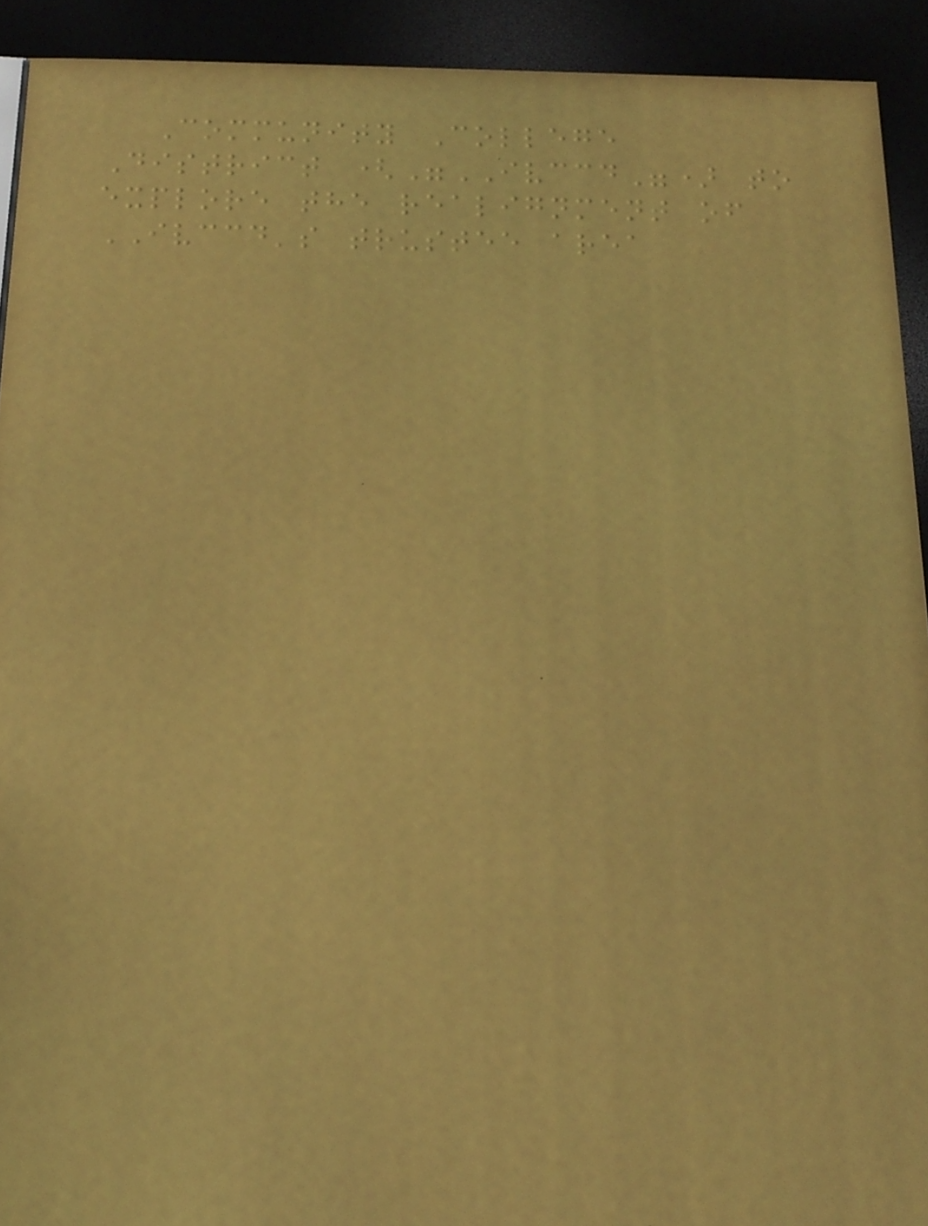Community College
District ("IVCCD") to
explore the realignment of
IVCCD's trustee area
